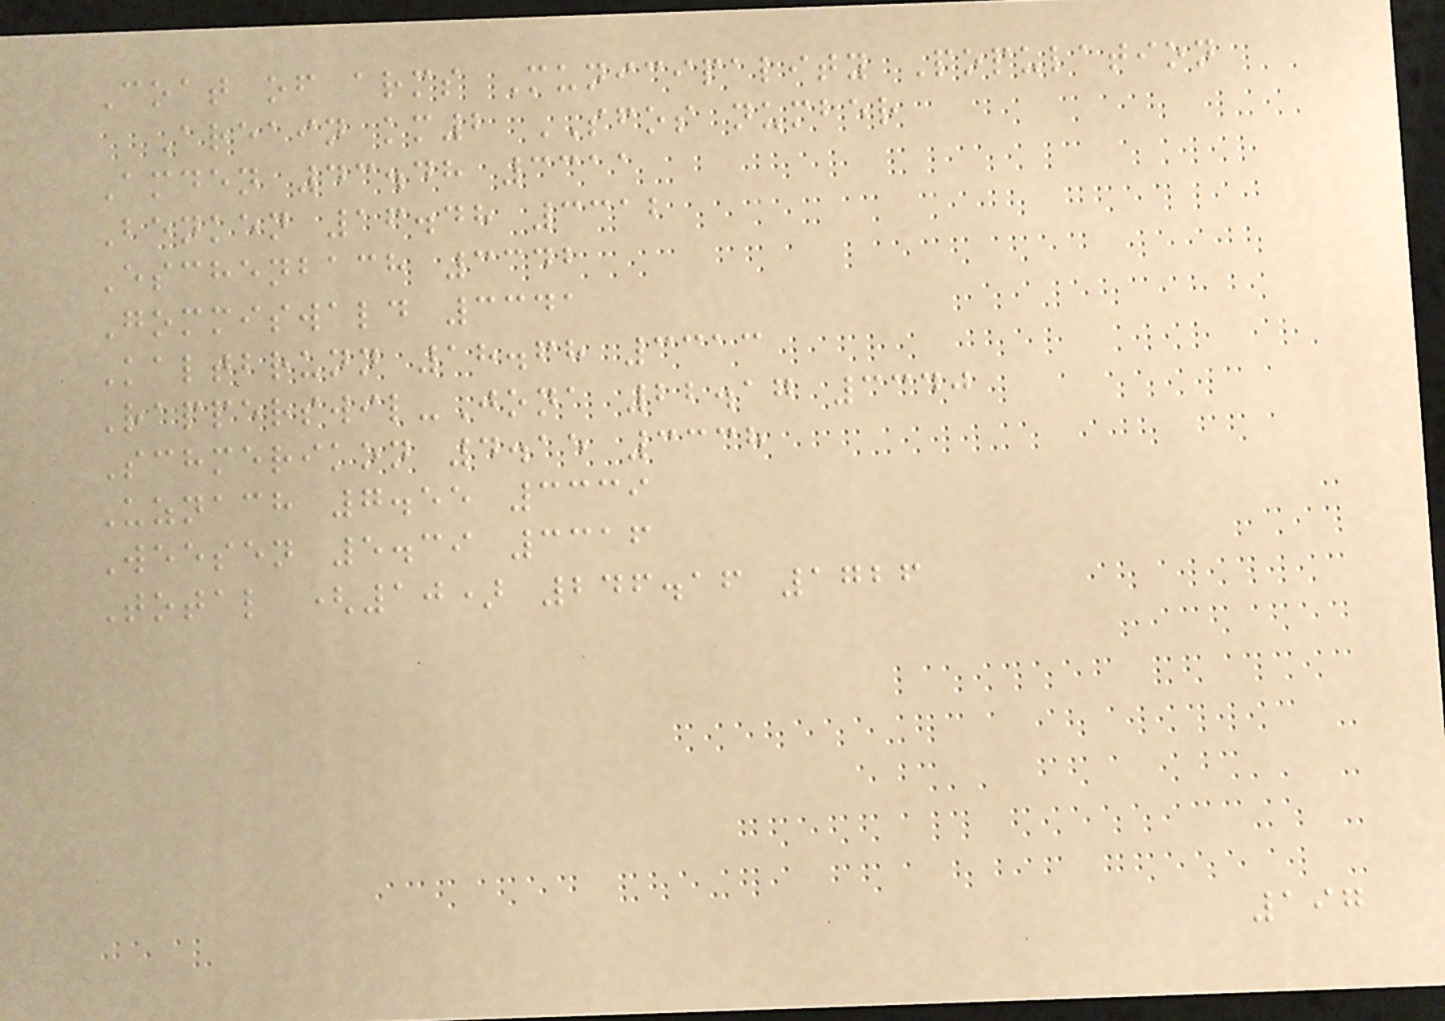Coat of arms Municipality Population
Areain km2 SFOS number
Amden 43.48 3311
Benken 16.48 3312
Eschenbach 3342
Gommiswald 3341
Kaltbrunn 18.68 3313
Rapperswil-Jona 22.17 3340
Schmerikon 4.15 3338
Uznach 7.55 3339
Weesen 5.39 3316
Total (10) 246.16 1726
197
